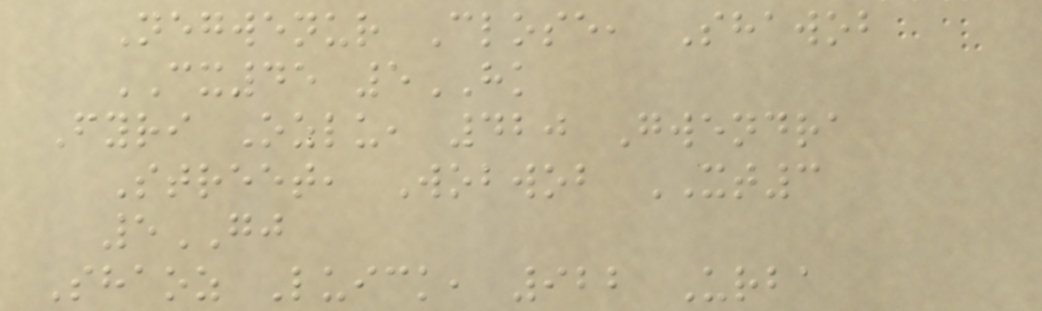Negwenur Close, Shawob
CX45 5HK
Fyri Ozlu, 420 Gwendra
Street, Wobwob XT3
5GJ
Shaoz Luick, 922 Urba
